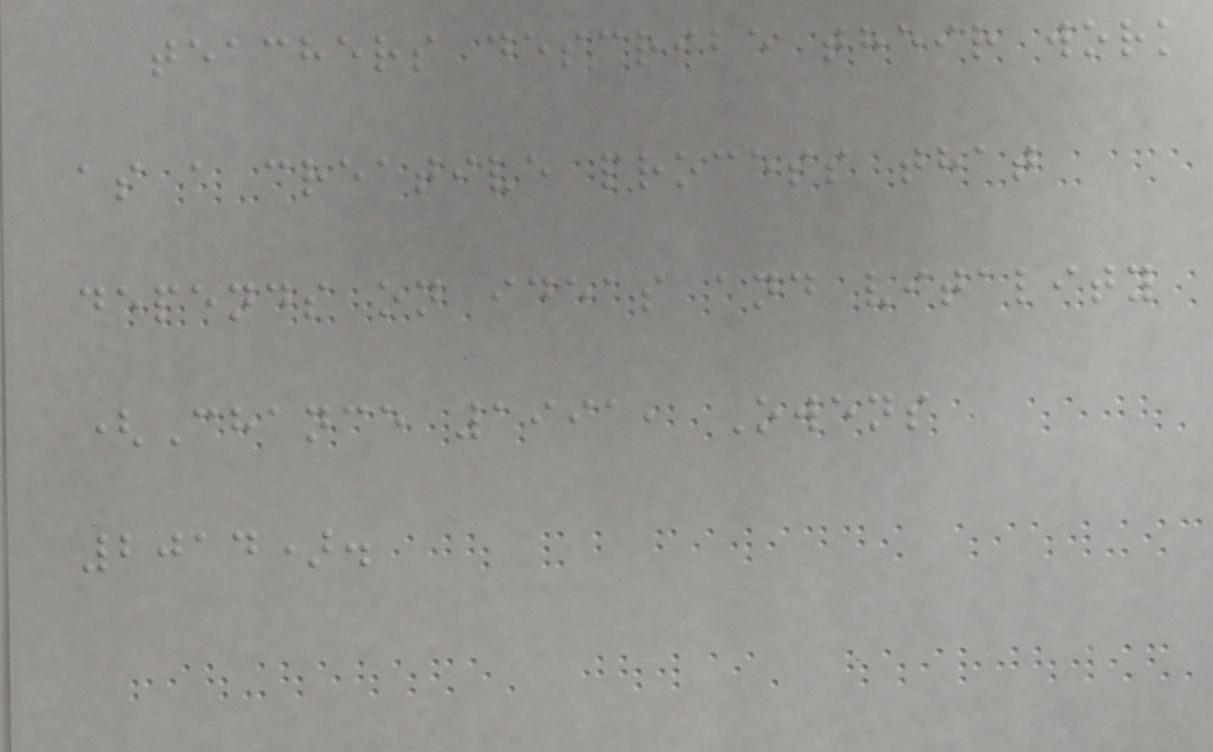teachers describe their work
as a creative process that
depends on ideas and vitality
(Chance 1991, Owens
2014).
